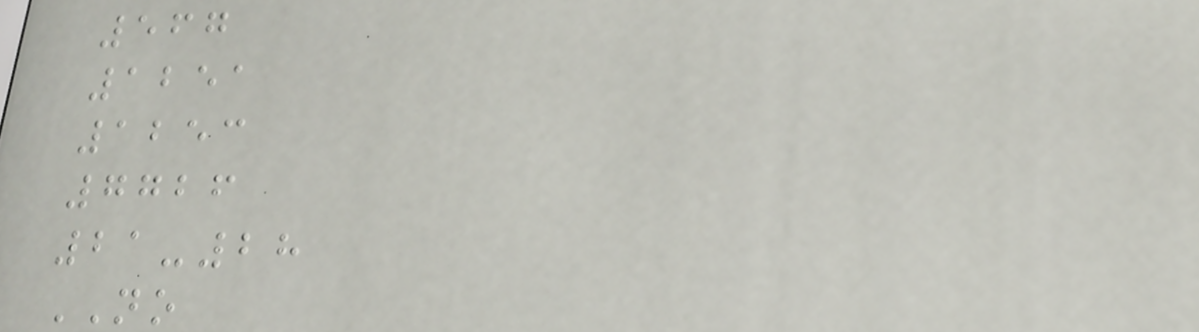567
1251
1253
7726
21-28
NO
